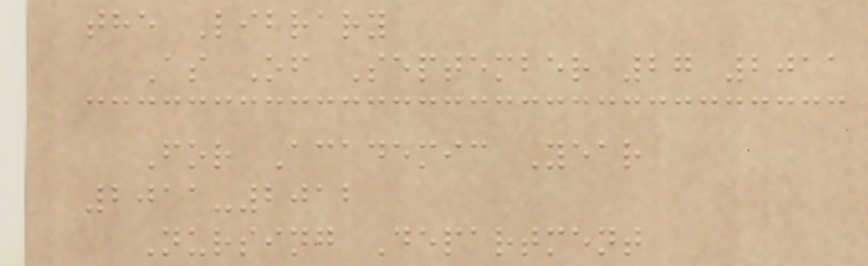the Library
As Of September 27 2011
For Academic Year
2011-2012
Nursing Department
